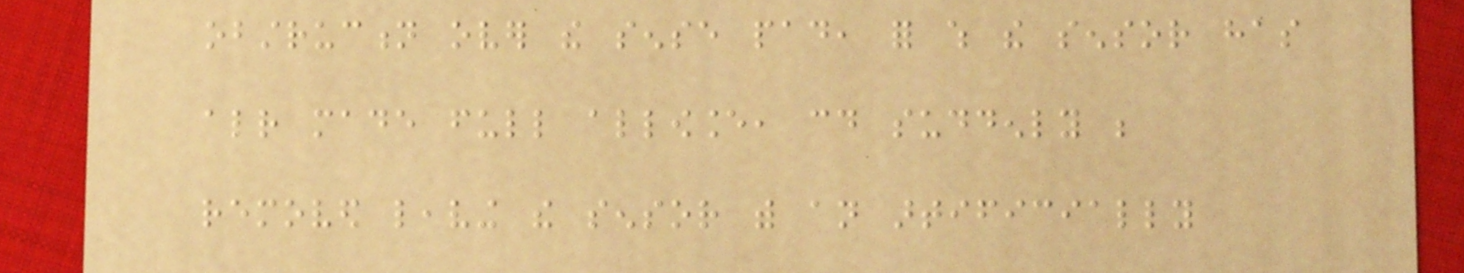obstruction over the sense pad, for which the sensor has
already made full allowance, could suddenly be
removed leaving the sensor with an artificially
